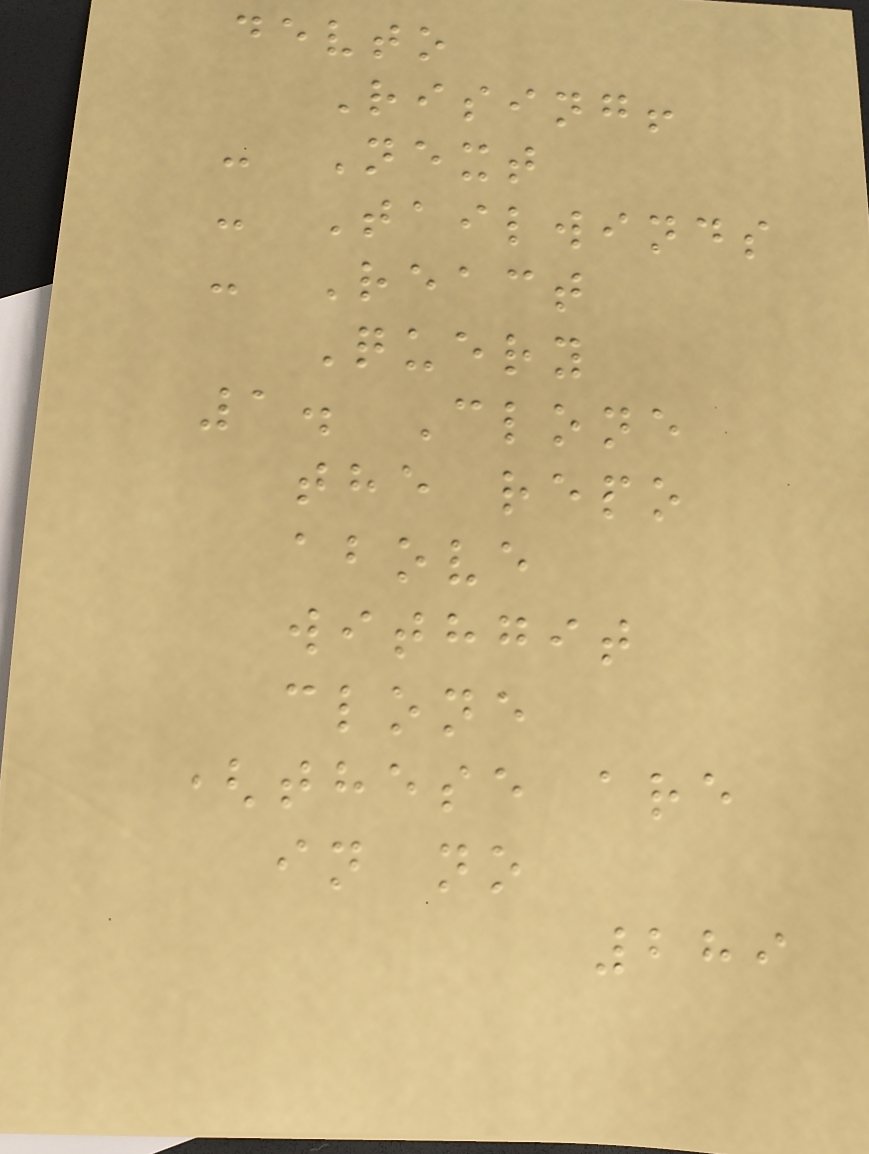devto
Rising!
- Next
- Tailwinds
- React
Query
1. Clone
the repo
above
withgit
clone
(these are
in no
289
